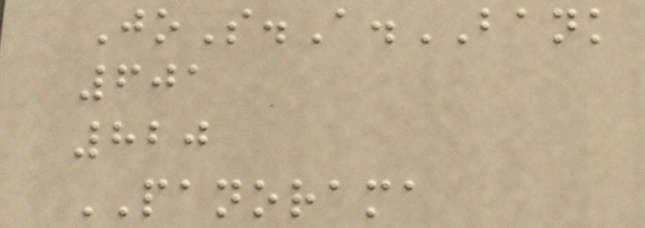JoS.A.BANK
601
820
PANORAMA
